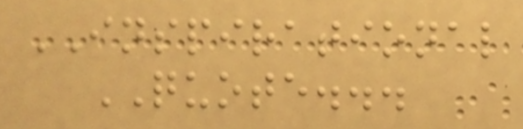INSPIRATIONAL
QUOTE...
